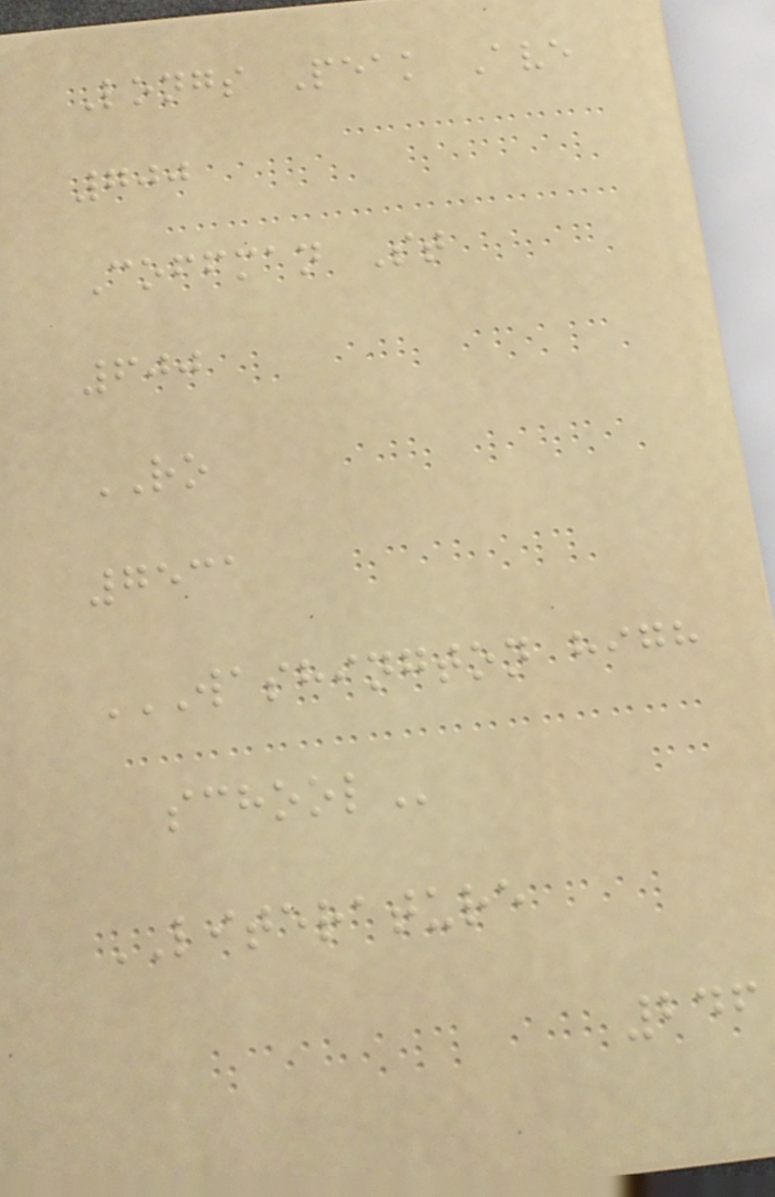Longs Peak Ave
700
Coffman St
600
RO
7531
WASHINGTON HIGH
SCHOOL
LITERATURE
246
